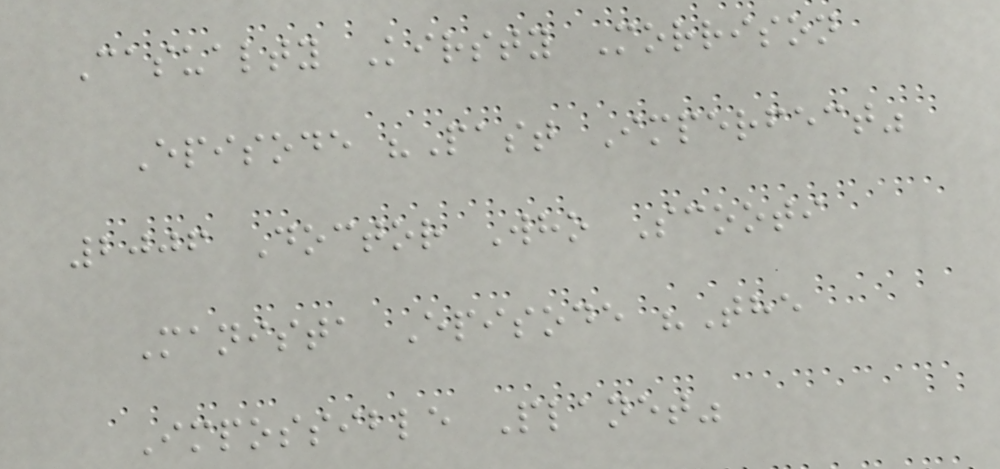Casualty Kirsty Morrison
Episode "Past Imperfect"
2006 Doctor Who Scooti
Manista Episode "The
Impossible Planet"
